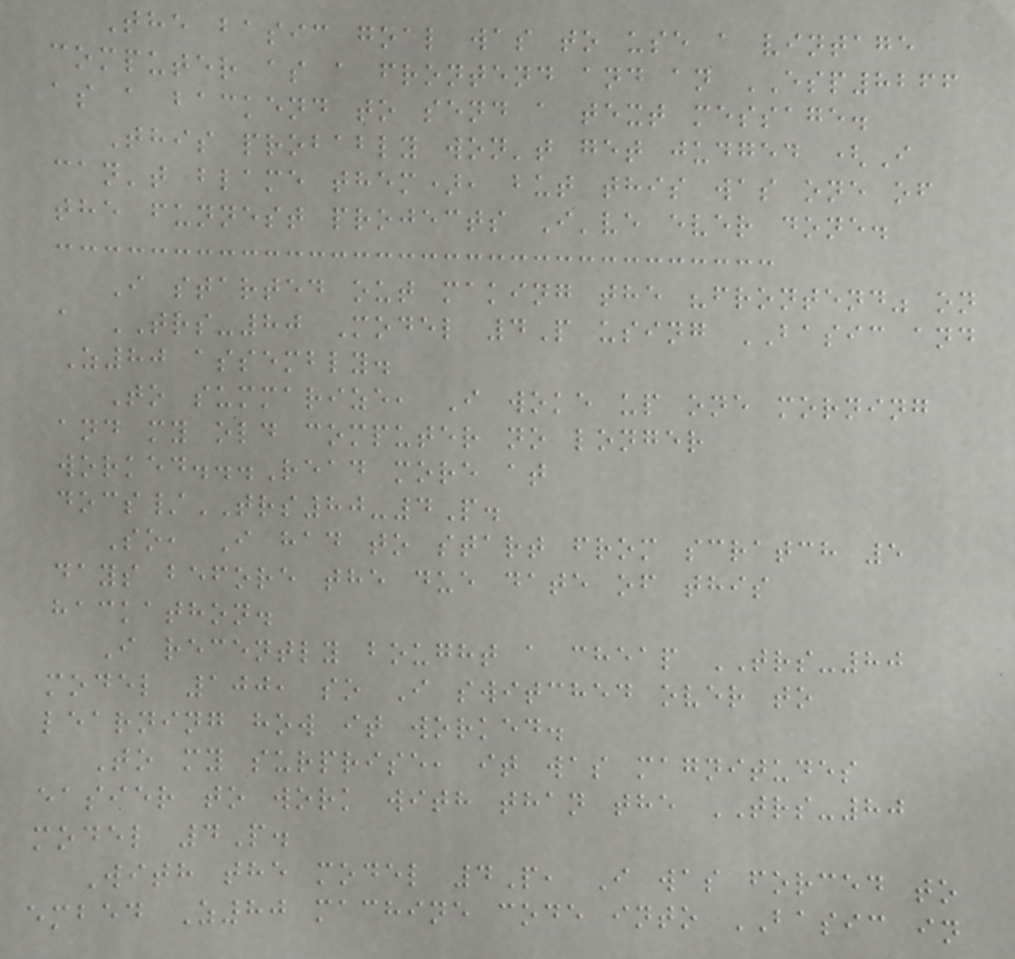The basic goal was to use a vintage
computer as a frontend and an ESP8266
as a backend to send a text message.
This probably won't get judged (I
can't blame them), but this was one of
the funnest projects I've ever done.
I started out making the "frontend" on
a TRS-80 Model 4P using BASIC and
Z80 assembly.
To summarize, I woke up one morning
and my old computer no longer
worked...Read more at
docs/TRS80-4P.
So, I had to start from scratch 5
days before the due date of this
hackathon.
I recently bought a cheap TRS-80
model 100, so I switched over to
learning how it worked.
To my surprise, it was magnitudes
easier to work with than the TRS-80
model 4P.
With the model 4P, I was forced to
embed Z80 machine code into BASIC in
